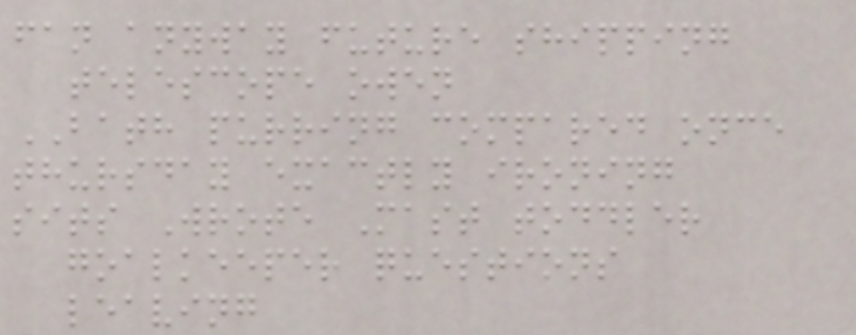fan anyway future shipping
telescope owen
BATH purring compared once
thursday exactly ironing
sits Wrote Mast toddler
goalkeeper questions
leaving
